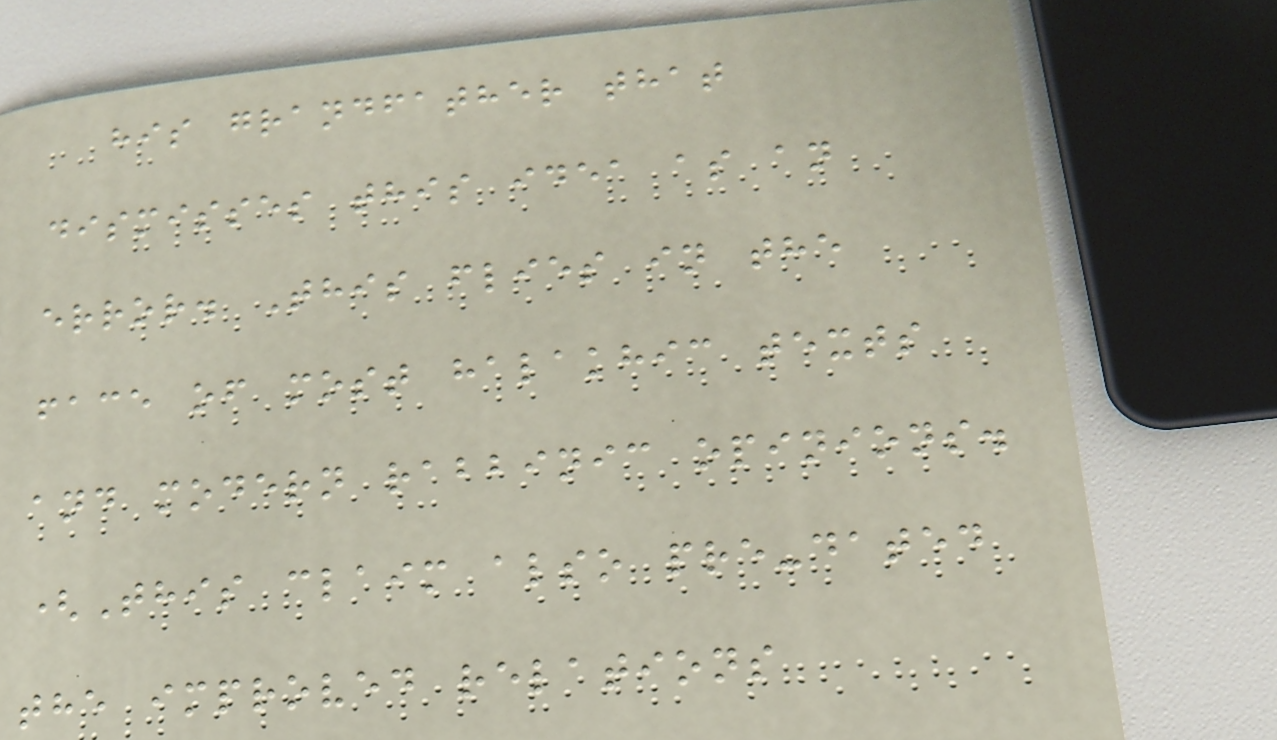his grandfather that
dismisses this idea as an
error. This flies in the
face of most halakhic texts
and modern rabbinic opinions.
(This claim also pre-dated
the improved relations
